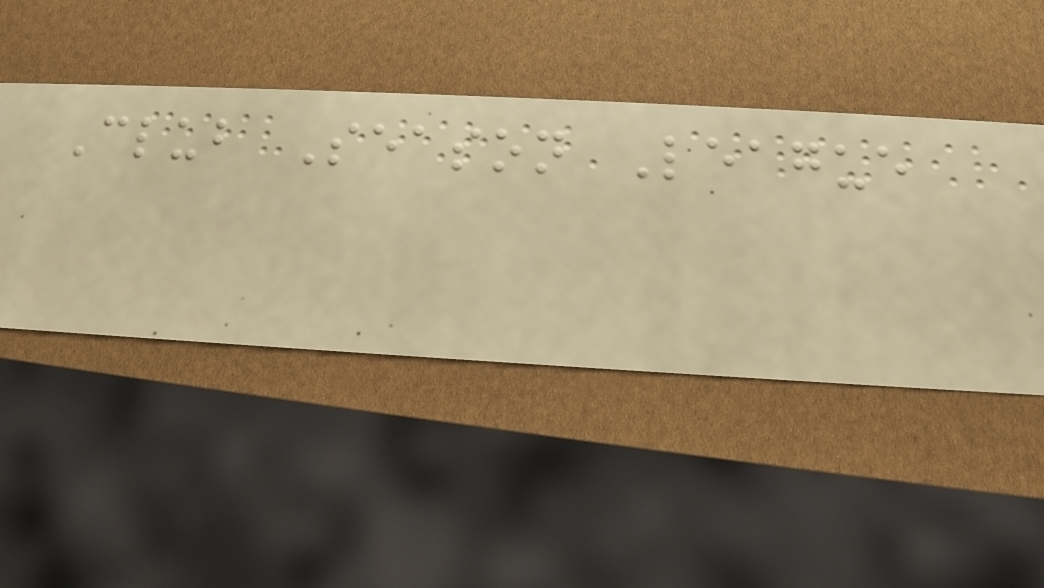Club Season League
